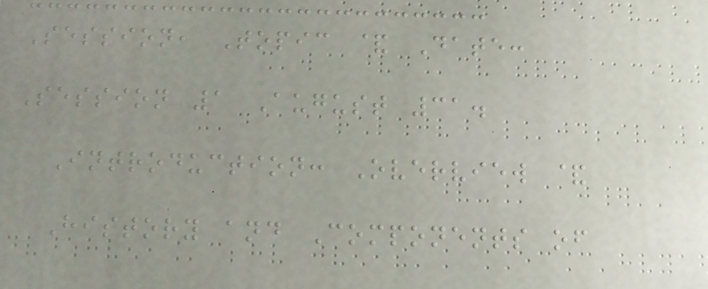Session, Topic & Date:
Session 1 August 31.
Introduction: Overview &
History and Components of
